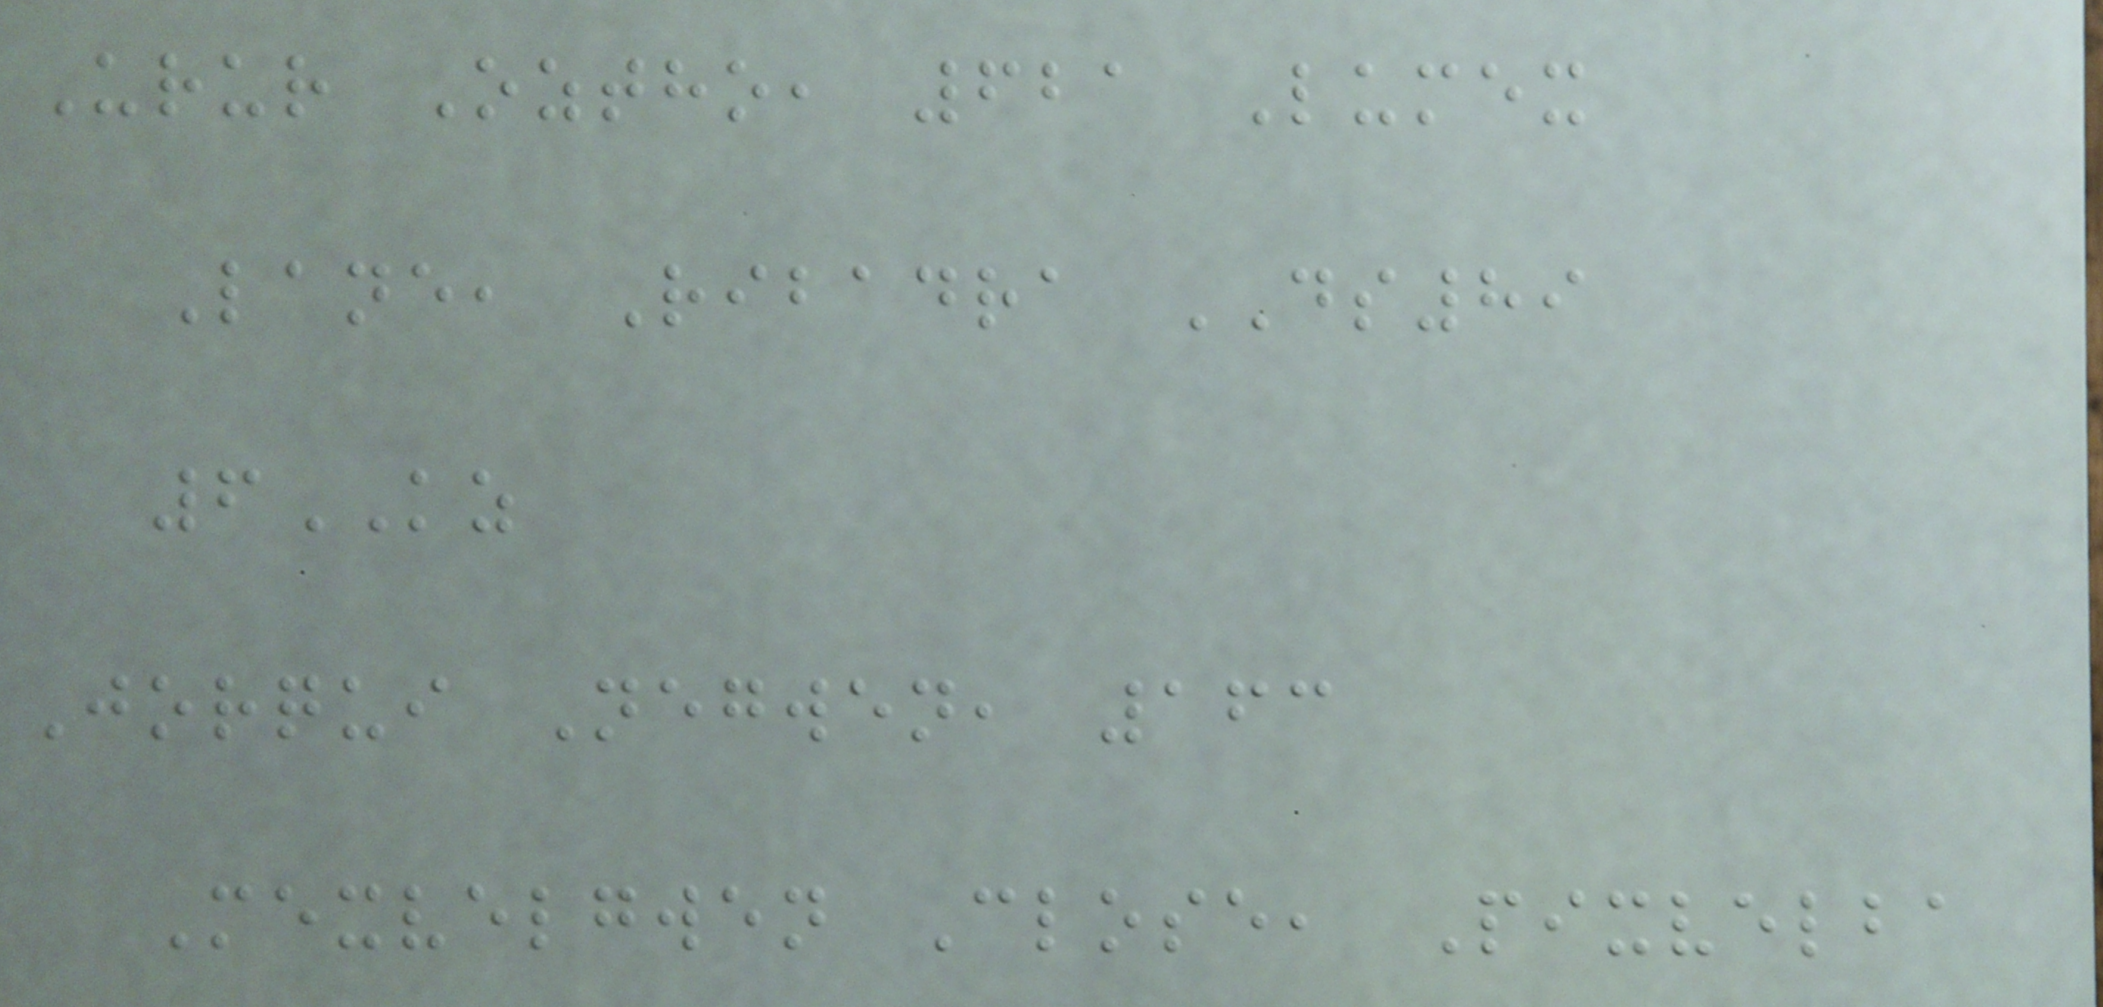Urur Oztho, 621 Lumex
Lane, Ribadra DS89
6KZ
Jorqui Negwen, 163
Mexvelgwen Close, Pixvelba
